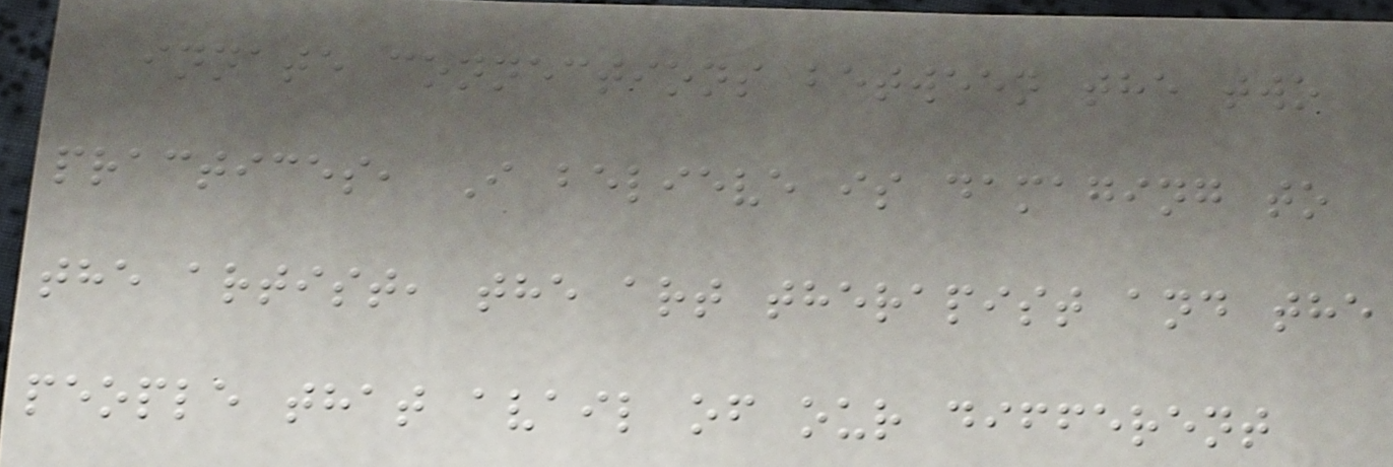innate connections between the two
practices, I believe is damaging to
the artist, the art therapist and the
people that avail of our different
